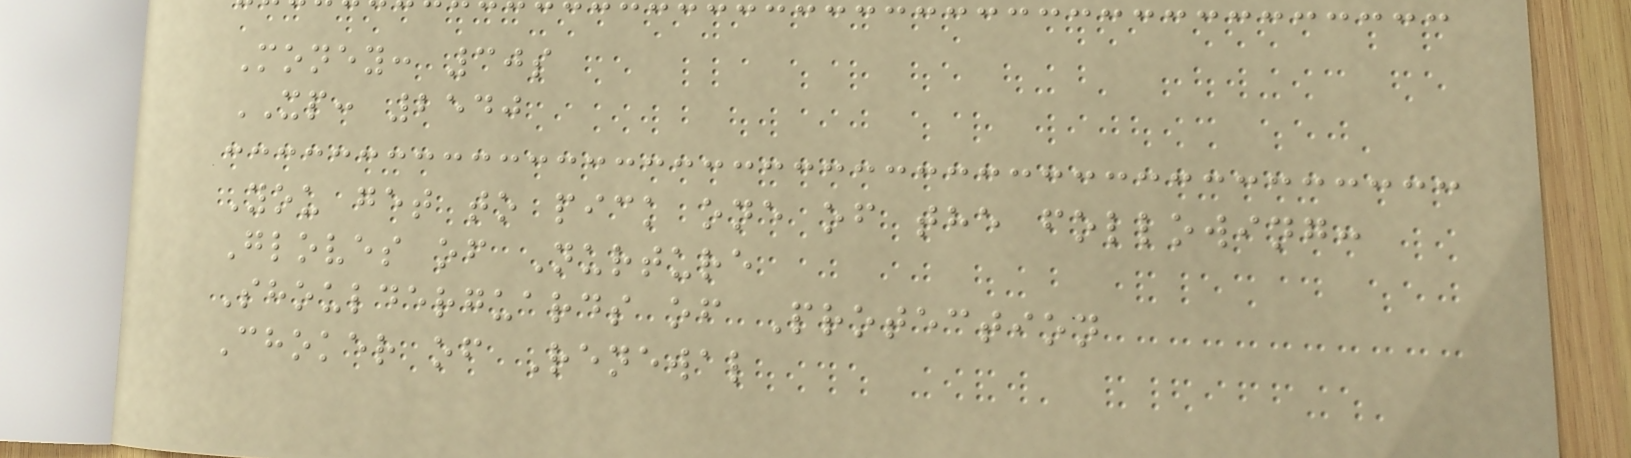Money: 30s
XP: 2540
You get to pick one of the following:
Gloves of Nurture
Shoulderguards of Protection
Choker of Renewal
